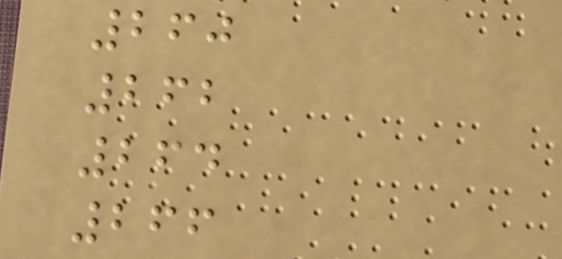260
262
264
266
